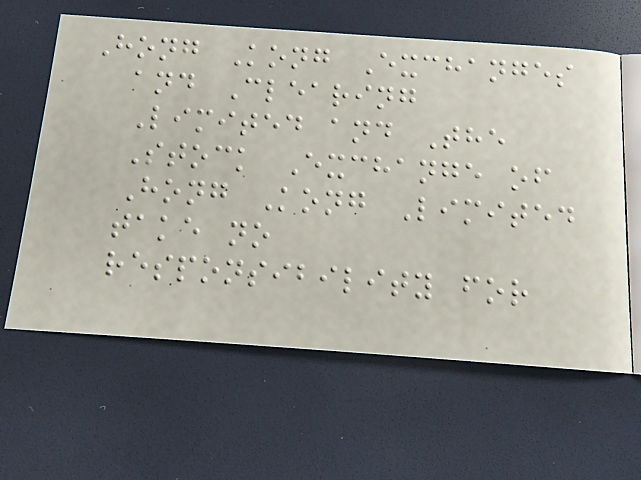Hong Kong Exchanges
and Clearing
Limited and The
Stock Exchange of
Hong Kong Limited
take no
responsibility for
